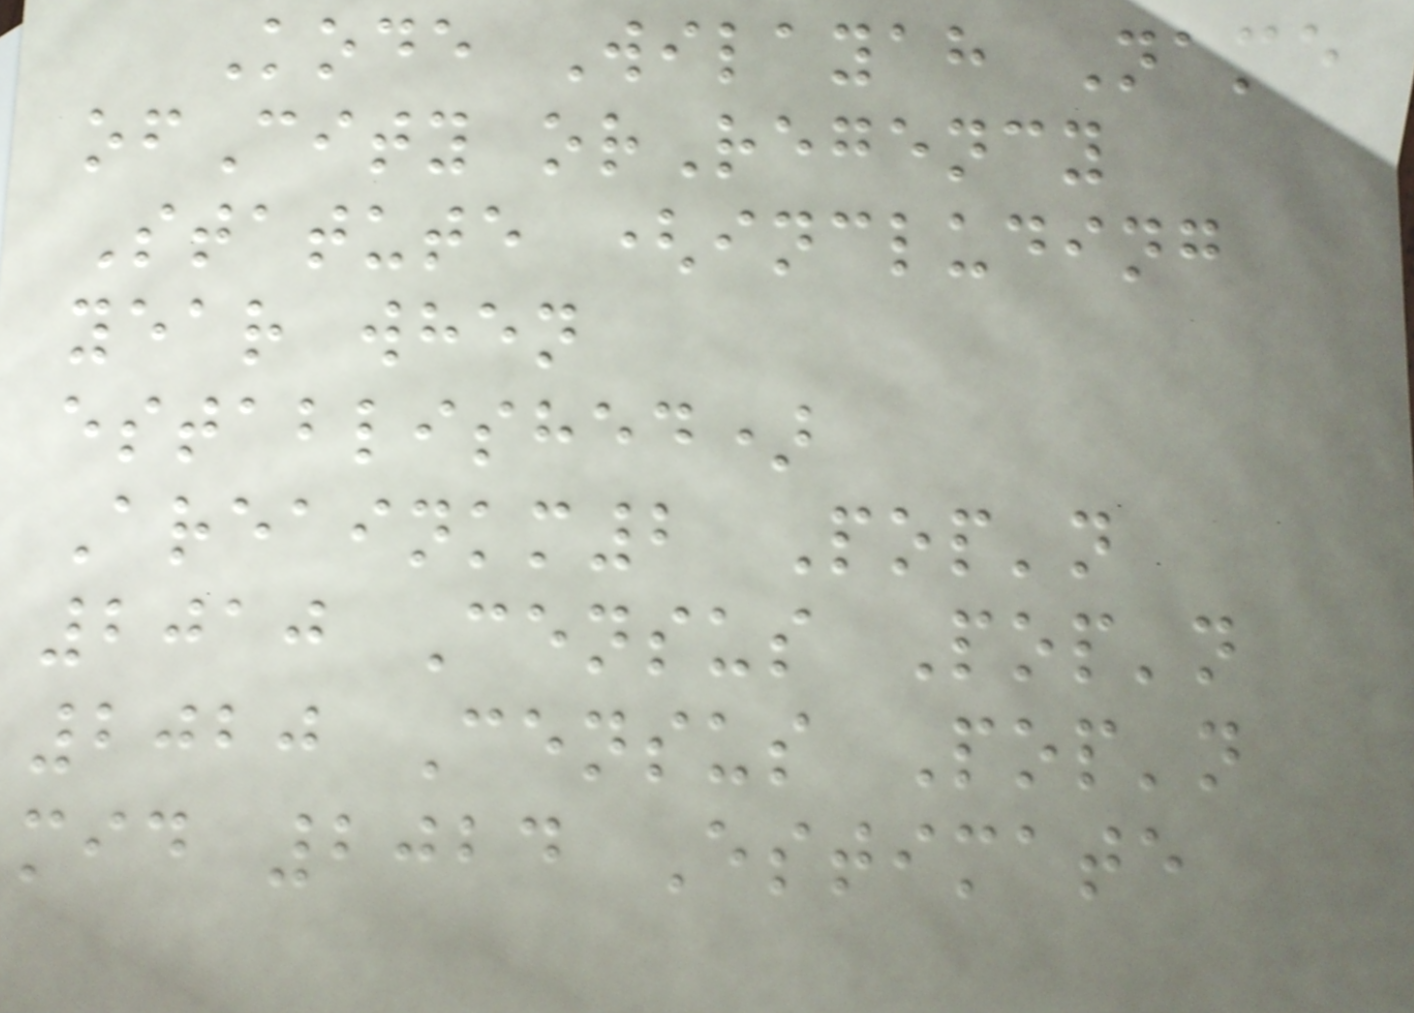Kode Wilayah Name
ofCity orRegency
Statute (including
year when
established)
Areainkm2 Pop'n
2010 Census Pop'n
2020 Census Pop'n
mid 2024 Estimate
